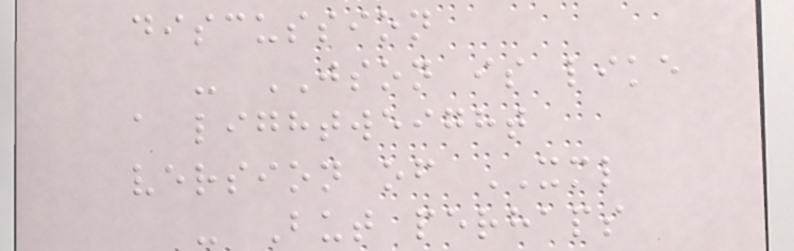discussion
- JSON is like
a lightweight
version of XML
- But perhaps
